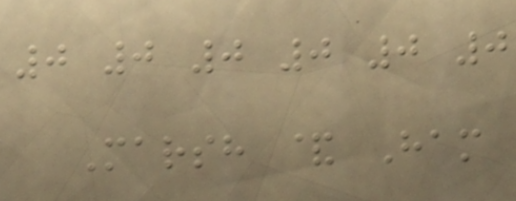0 0 0 0 0 0
Marsh & Ham
